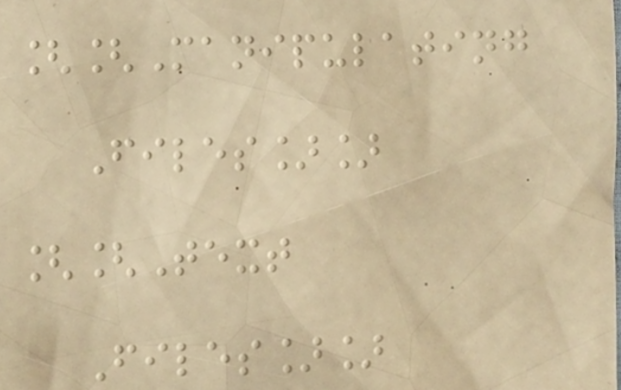[[Manipulating
Files]]
[[Text
Files]]
